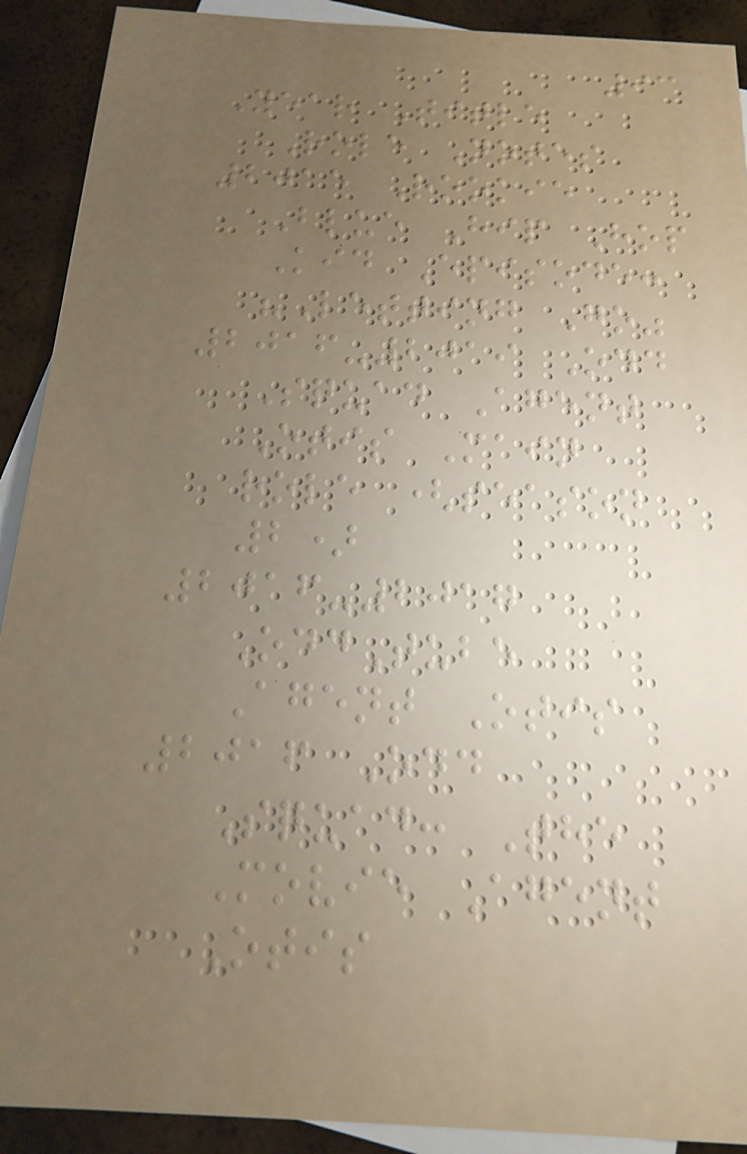93
Year Title
Role Notes
2015 Rookie
Blue Hip Hop
Kid Episode:
"Letting Go"
2016-2019 Odd
Squad Agent
Otis Main
role (season
2)
2016-2017
OddTube
Agent Otis
2016 Odd
Squad: The
Movie Agent
Otis
